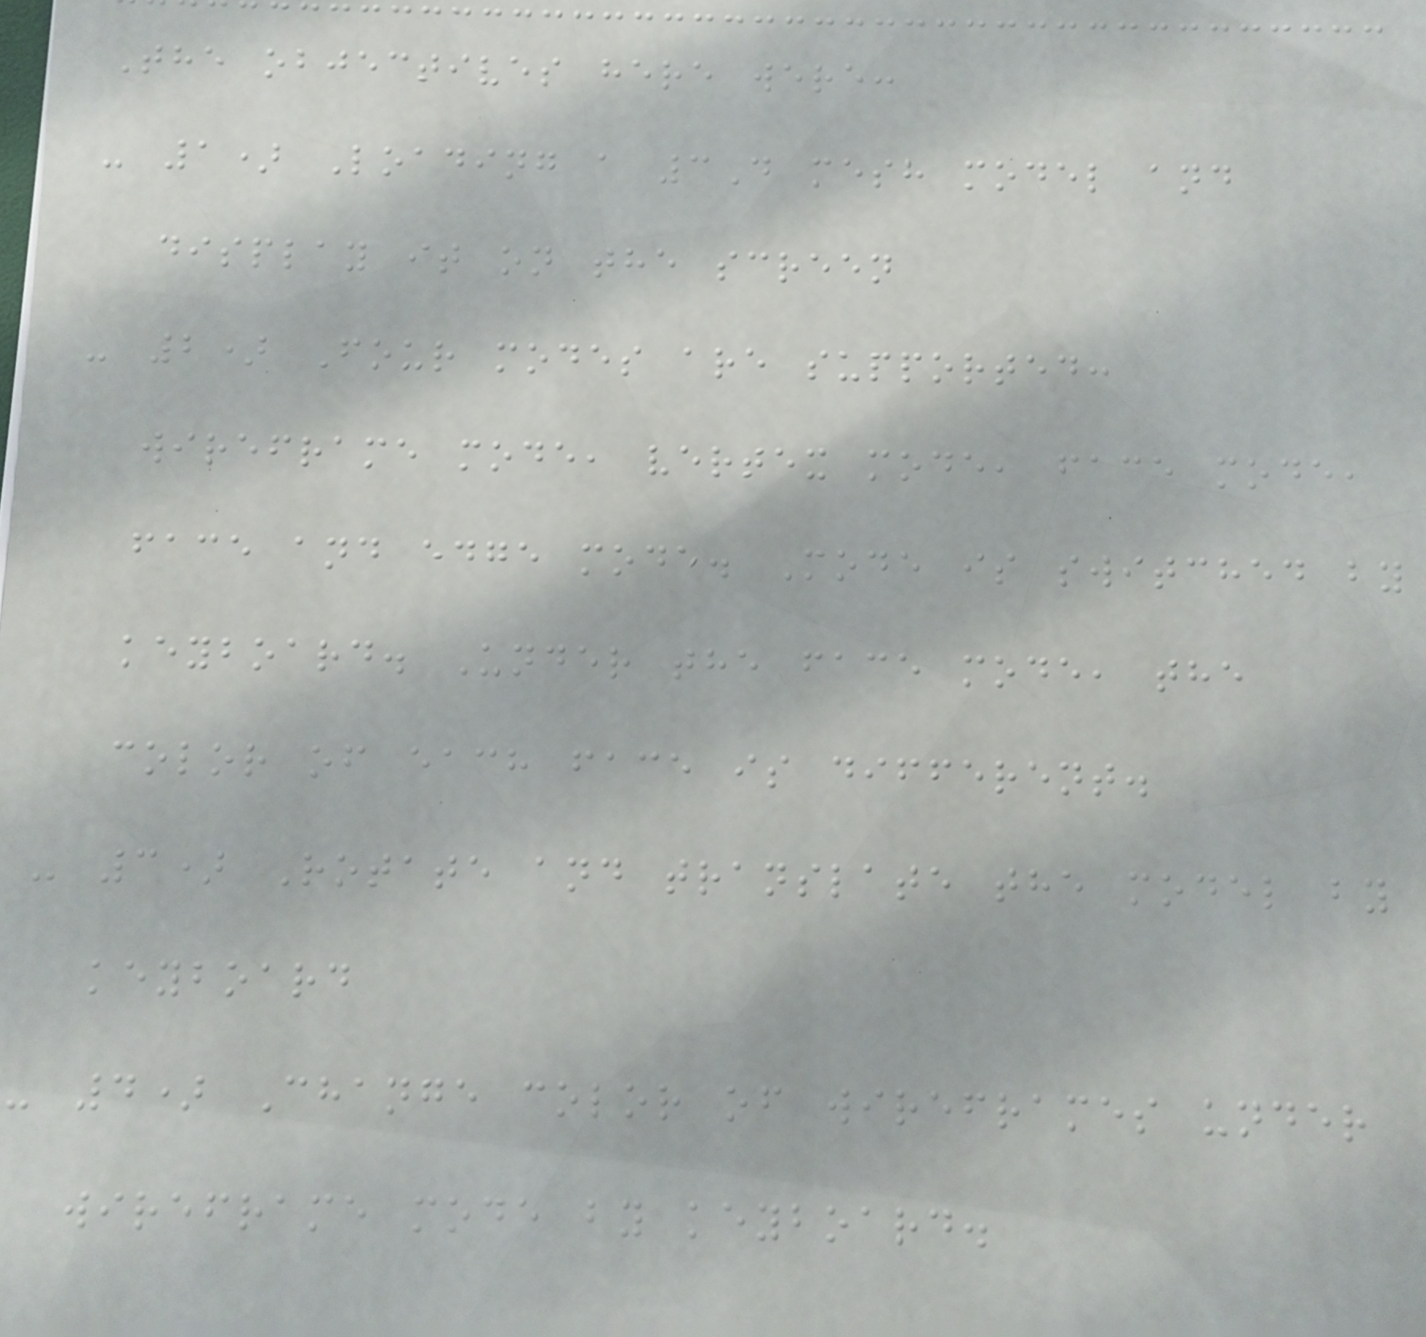The objectives here were:
- 1) Loading a 3D mesh model and
display it on the screen
- 2) Four modes are supported:
wireframe mode, vertex mode, face mode,
face and edge mode. Mode is switched by
keyboard. Under the face mode, the
color of each face is different.
- 3) Rotate and translate the model by
keyboard
- 4) Change color of wireframes under
wireframe mode by keyboard.
